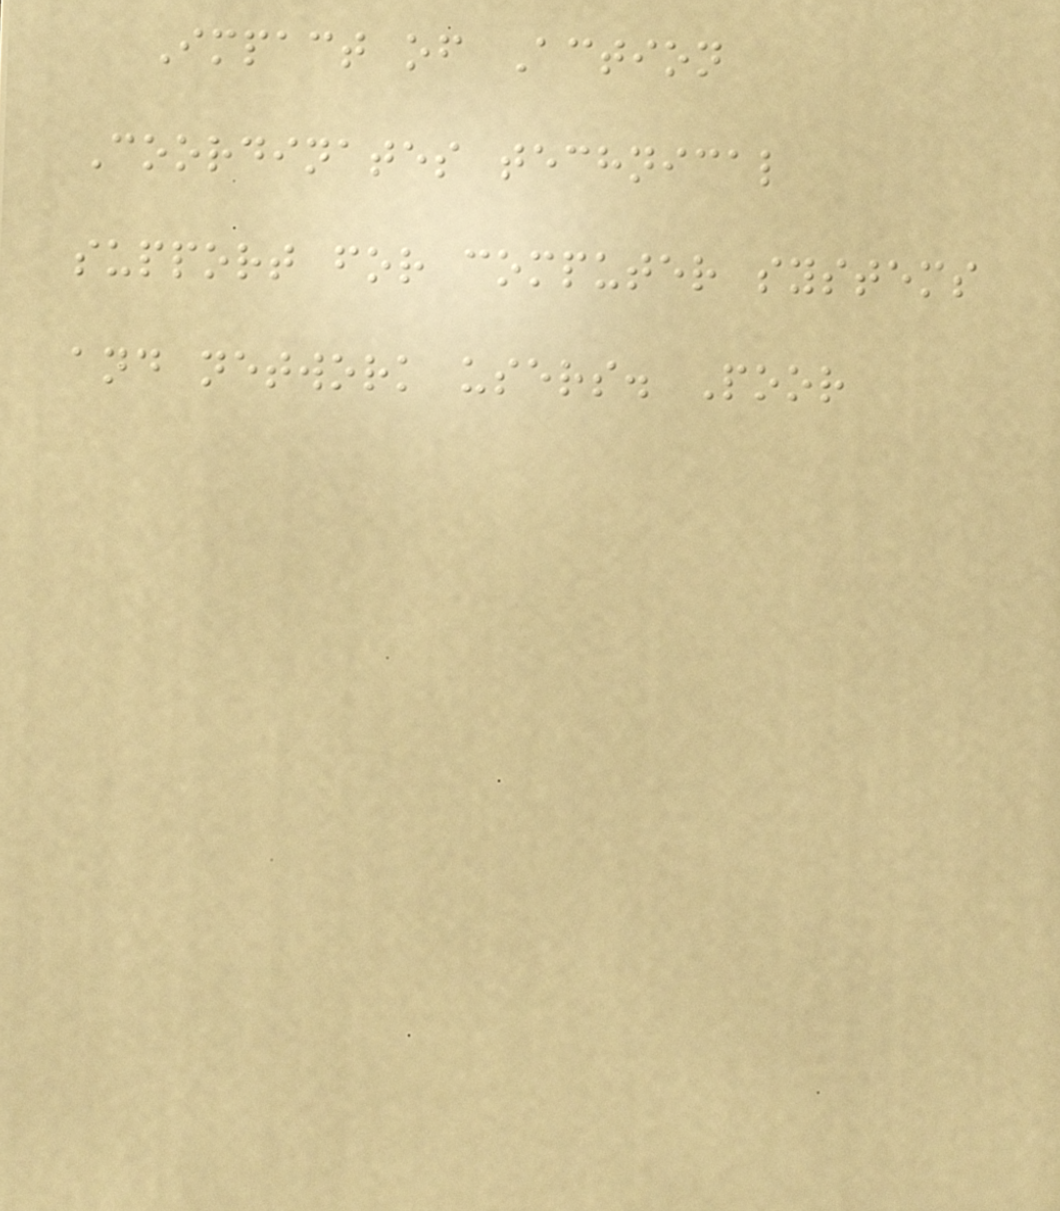Impact of Action
Coordinates technical
support for computer systems
and network users. Poor
